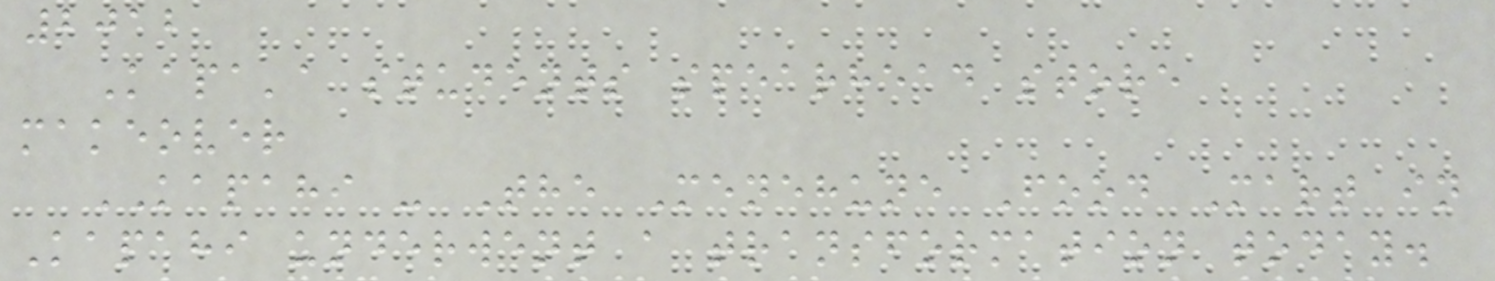2012
Kapa'a students spearhead store
makeover
KAPAHI - The Menehune Food Mart in
Kapahi underwent a transformation today.
